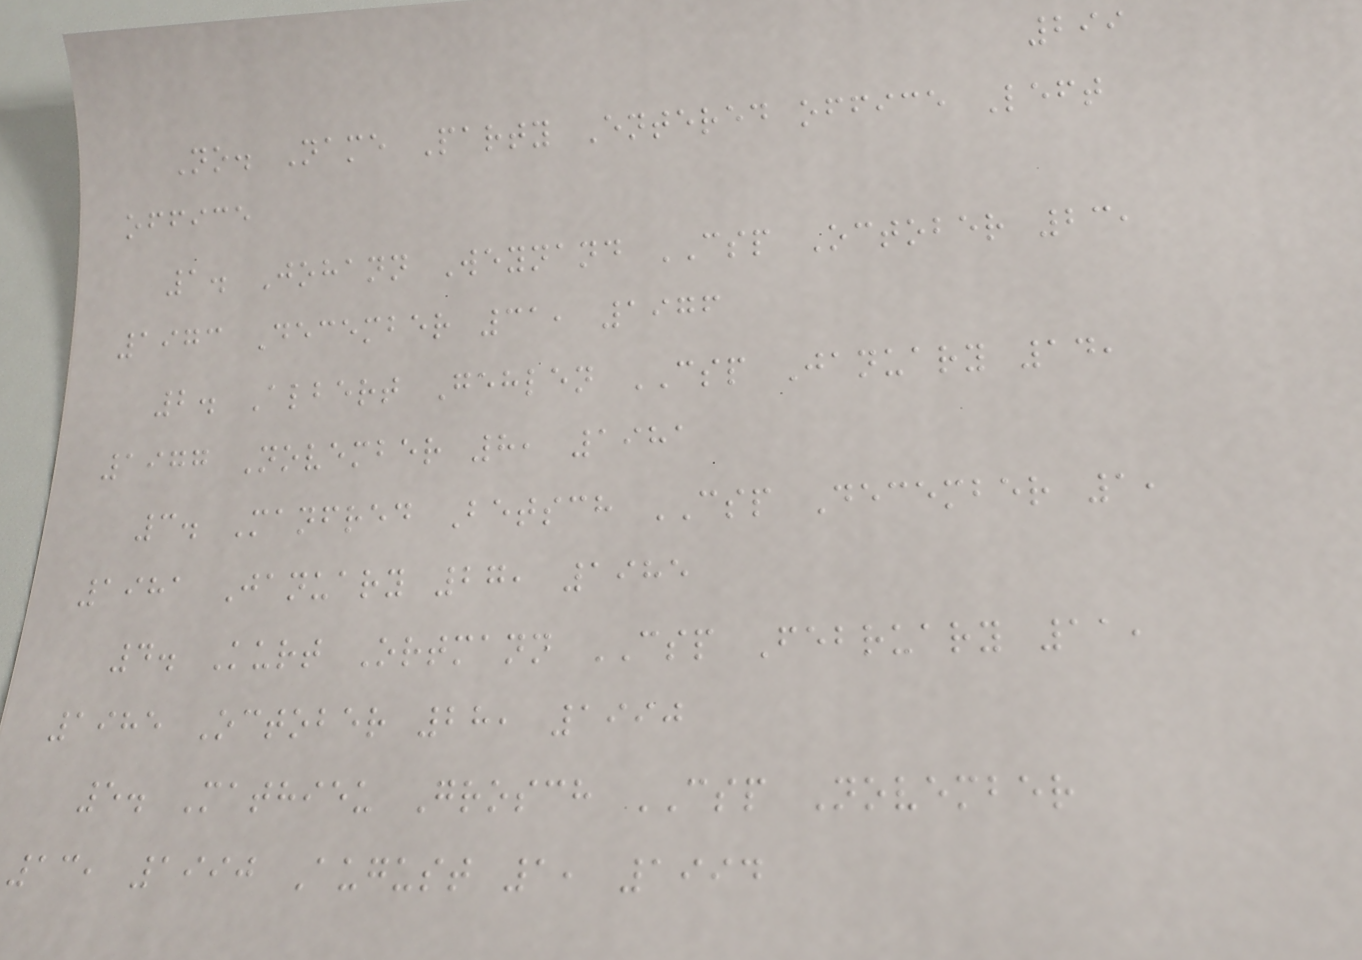299
No. Name Party Entered office Left
office
1. Johann Weynand CSP October 23,
1973 December 31, 1976
2. Albert Gehlen CSP January 14,
1977 November 8, 1981
3. Manfred Betsch CSP December 1,
1981 January 27, 1985
4. Kurt Ortmann CSP February 11,
1985 October 28, 1990
5. Mathieu Grosch CSP November
13, 1990 August 1, 1994
